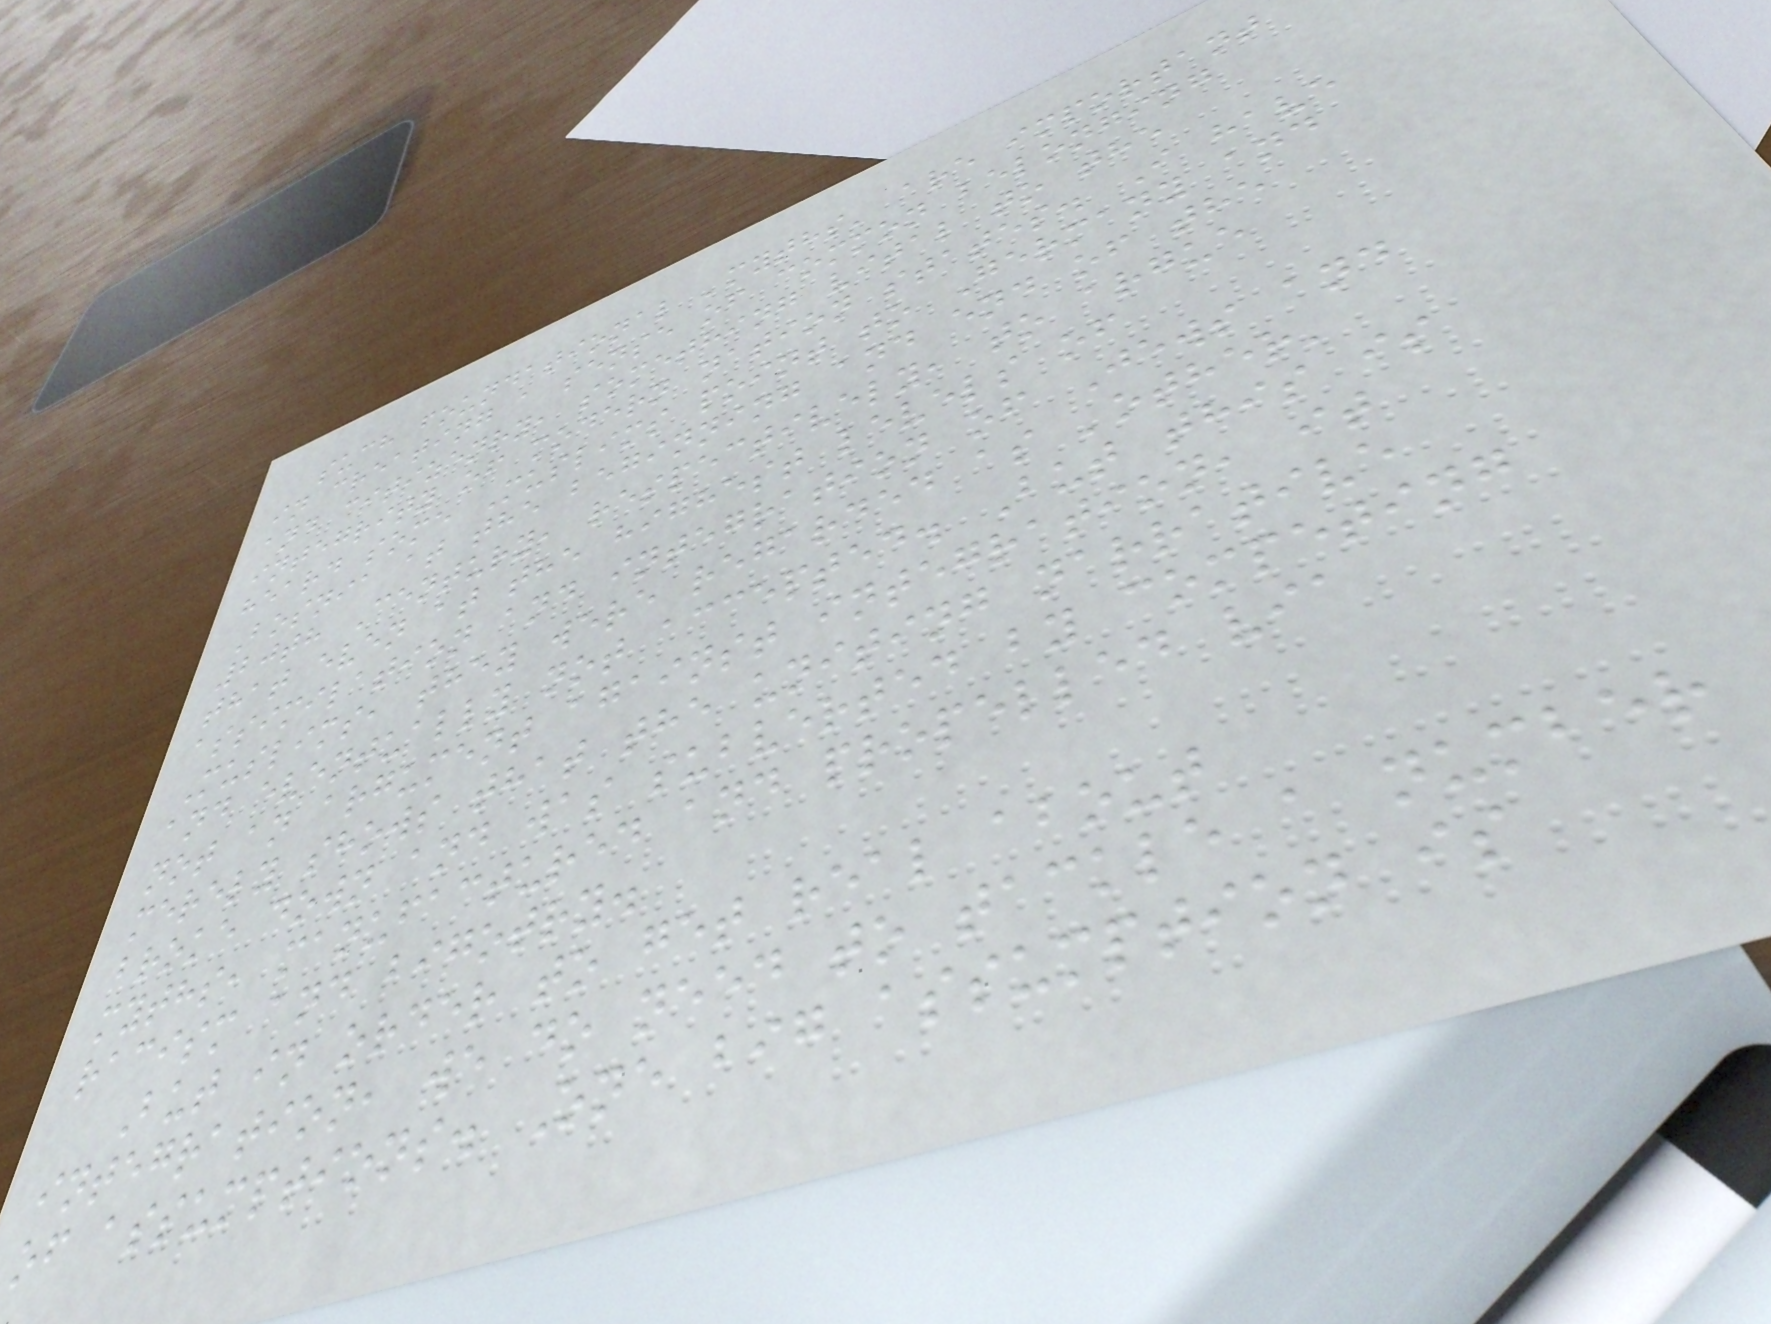such foundational 'myths' are important
in creating a sense of common belonging
and citizenry, something vital to the
integrity of modern nation states. I have
heard some Muslims point to Germany and
Bosnia at the beginning and end of the
20th Century, respectively, to argue
that even at the highest levels of
assimilation and integration of Jews and
Muslims, they were regarded as 'other'
and eventually not accepted. But this is
not an argument against integration, it
merely shows that the uniting narrative
broke down and was subverted by competing
myths, manufactured and propelled via
racism and bigotry.
But in order to get real about
integration, we do need to tackle a number
of assumptions. One big assumption is
